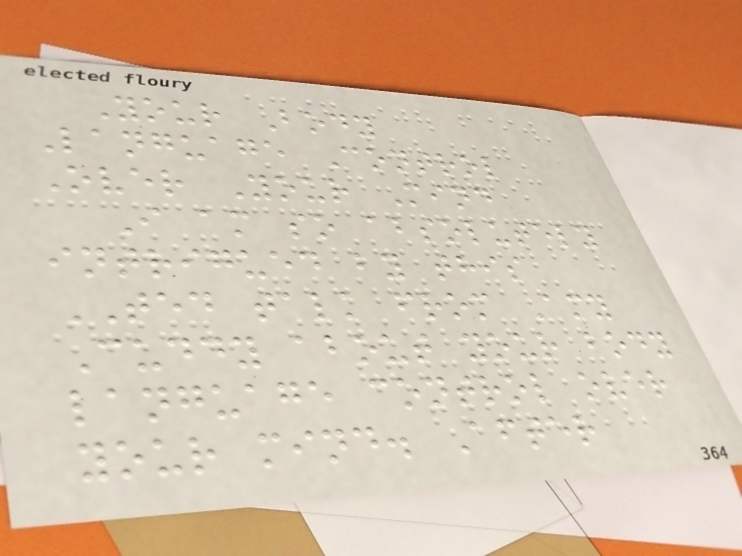Your Body
Language Control
Over Your Mind
I am so absolutely
intrigued by this
TED talk from Amy
Cuddy about your body
language control over
your mind. After
